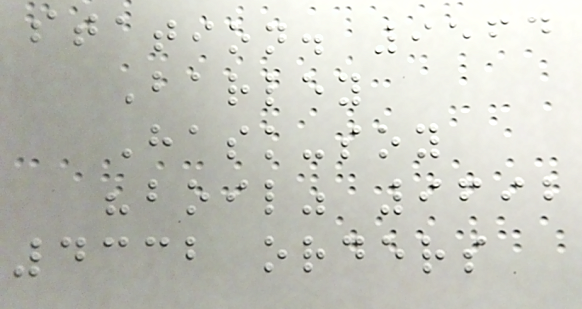station. 9564
Barley
Hask-soy
"boil" 9692
4332 orders
